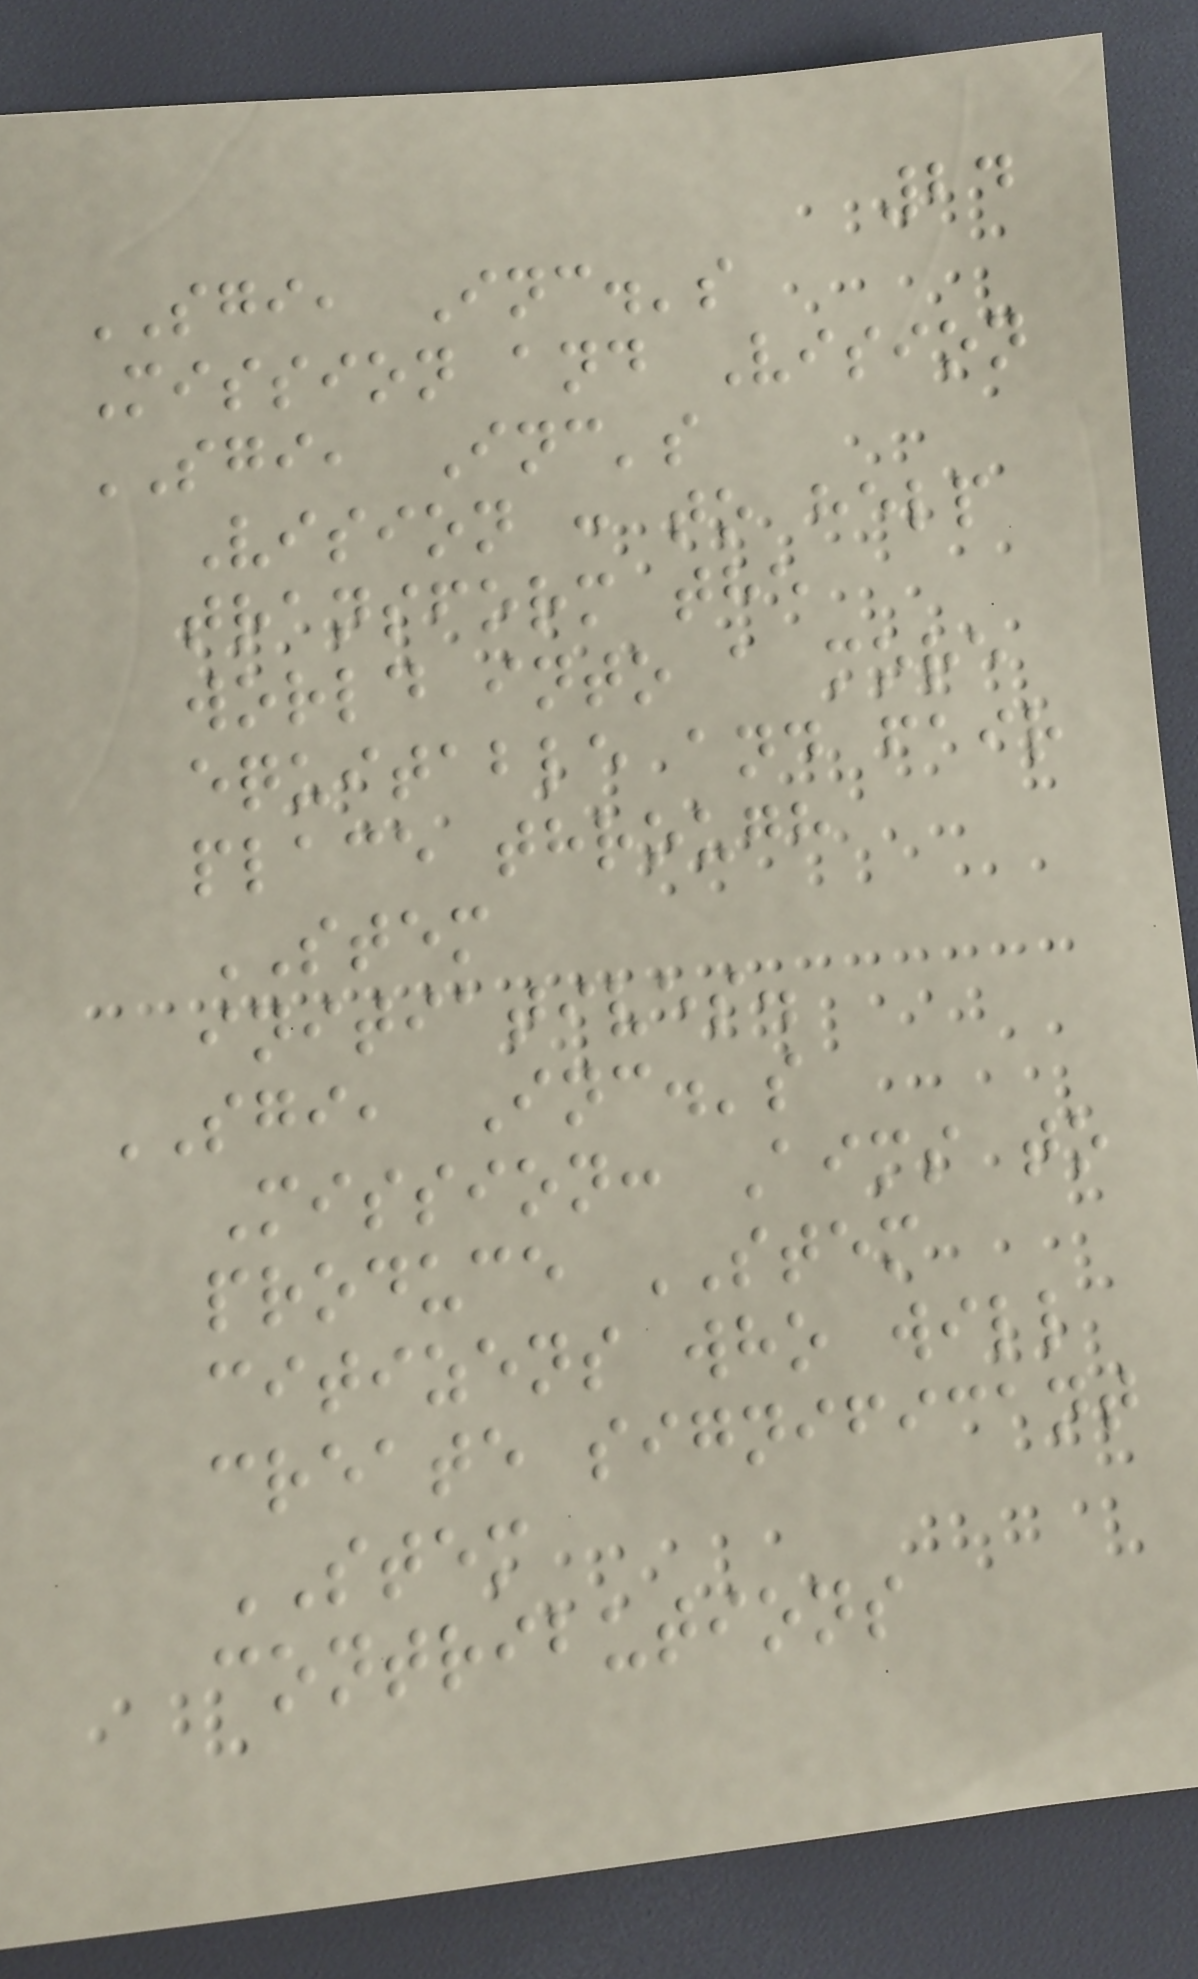24
SGI, Inc.'s
Mission and Vision
SGI, Inc's
Vision : to help
transform the
world into a more
equitable and fair
place through
STEM
initiatives.
SGI, Inc.'s
Mission: Aims to
produce STEM
citizens who will
create significant
STEM
contributions
